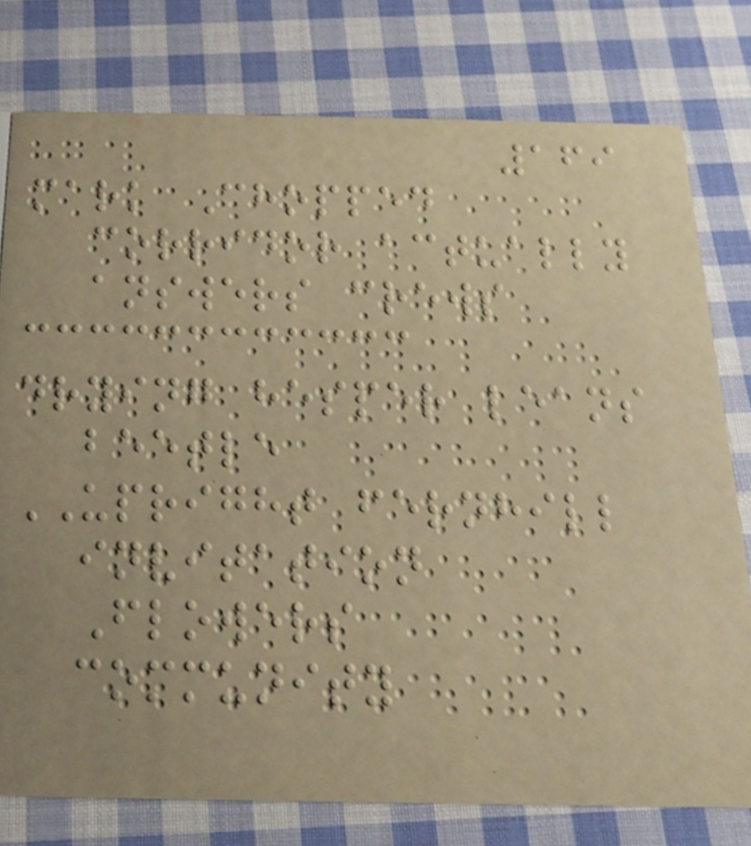169
mark Chopped
corridor actually
answers crews
drying hesper leans
beetle
UPRIGHT fernhill
invitation
Flowers
community
